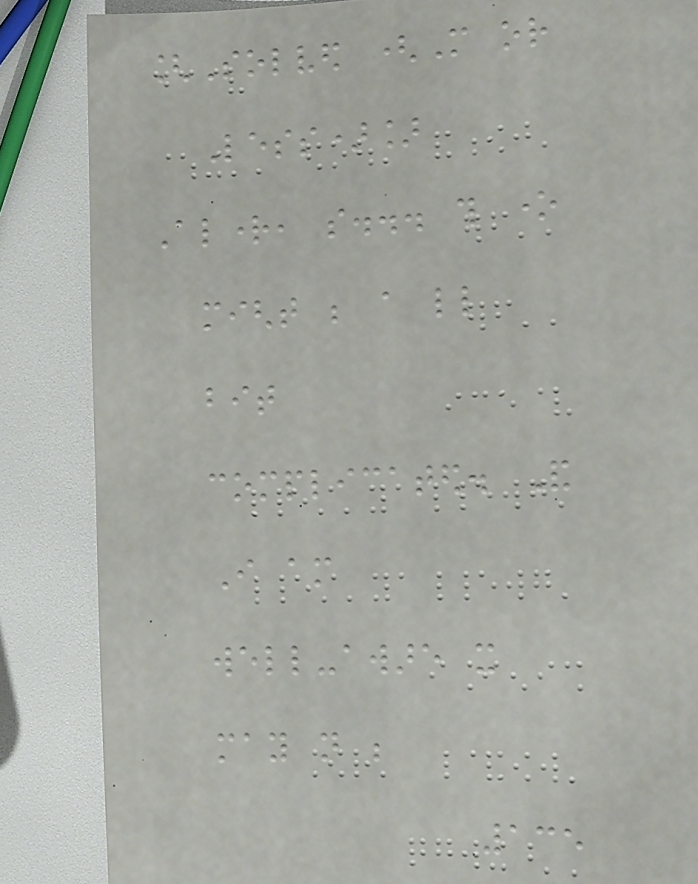[Solved (More or
Less)]
Alright, so... this one
might be a little
bit
complicated. And
I am
well-aware it
may not be
135
